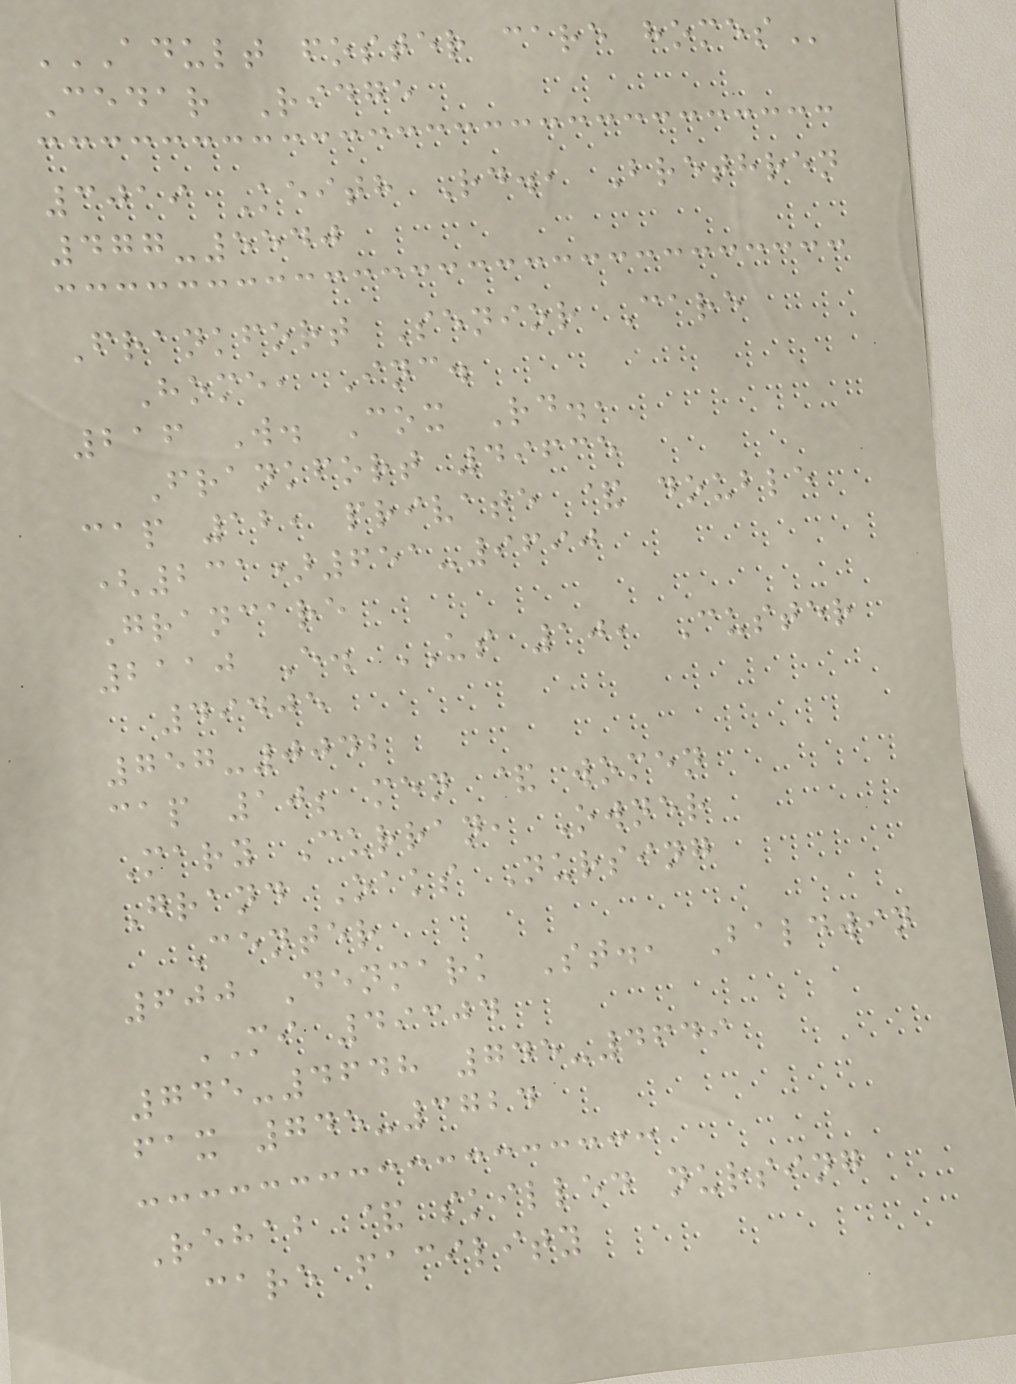ADULT FOSTER CARE HOMES
Cedar Ridge
3019 Keith Rd., Brethren
477-5540
Frankfort Senior Care
Home, Inc.
216 W. Cox Rd.,
Frankfort 49635
cap 12, private & double
(231)651-9690
Grancare
2110 E. US 10, Custer
49405
757-0042
cap 10; men & women
Mary Curran, Owner
Grand Oaks Nursing
Center
600 Denmark St., Baldwin
MI 49304
745-4648 745-4649
fax 745-3724
Rehab & skilled nursing
care facility
